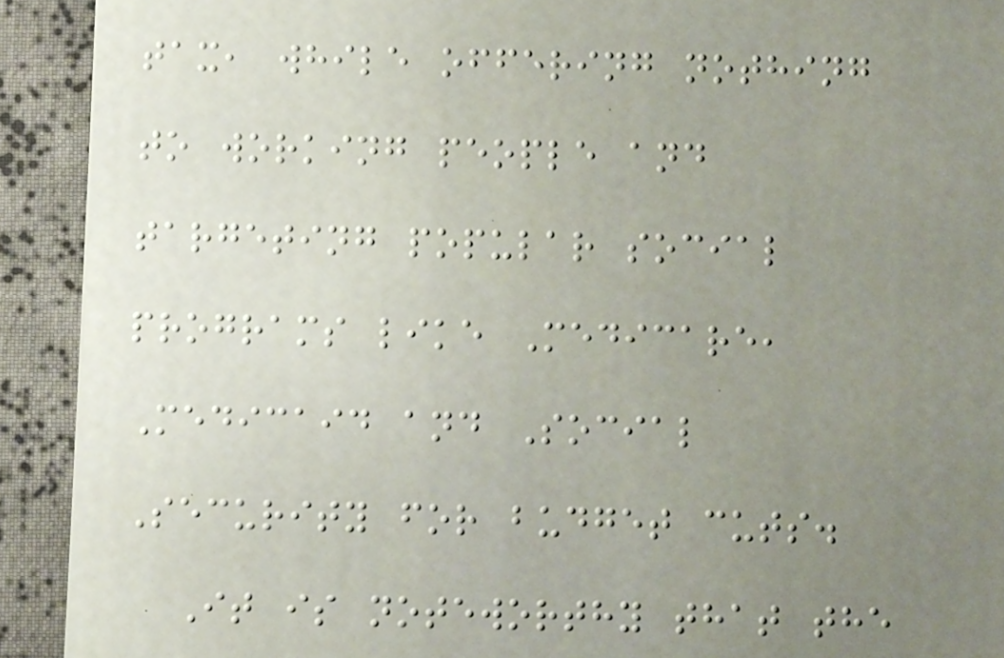tax, while offering nothing
to working people and
targeting popular social
programs like Medicare,
Medicaid and Social
Security for budget cuts.
It is noteworthy that the
